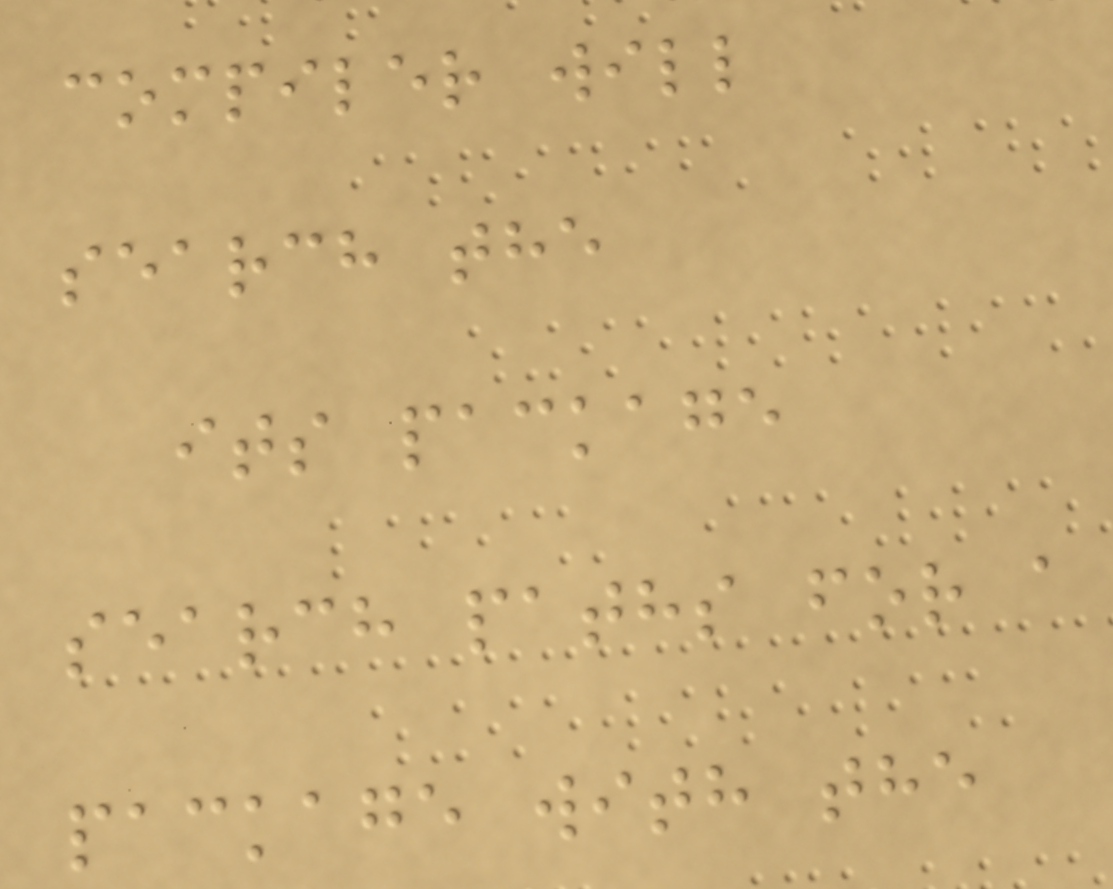compiler will
search the
its package
search paths for a
package with the
